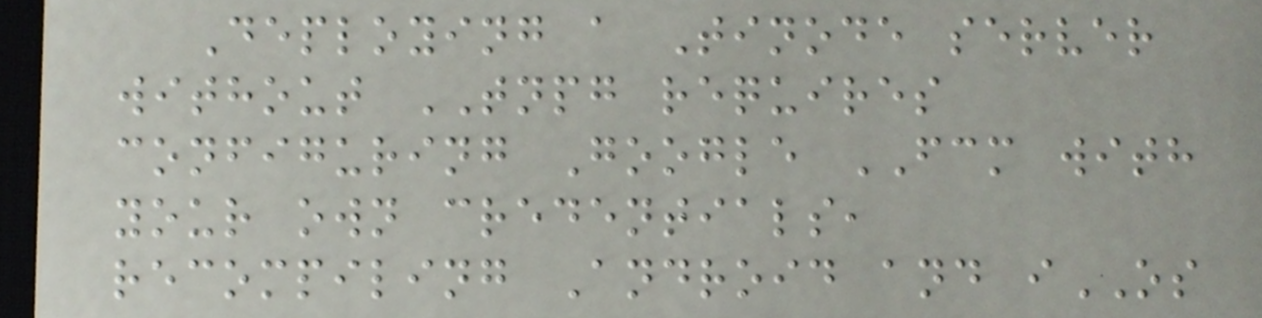Deploying a Tinode server
without TNPG requires
configuring Google FCM with
your own credentials,
recompiling Android and iOS
